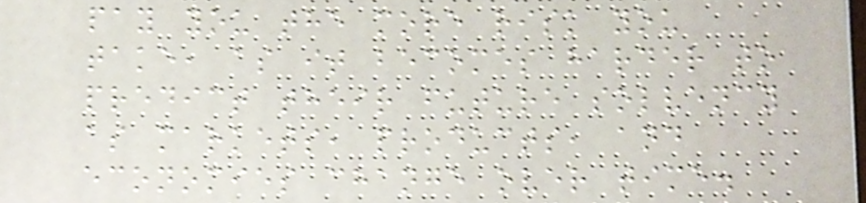pay you the more risk you
take, as it becomes harder to
predict their future solvency
as markets, products, and
economies change over time.
